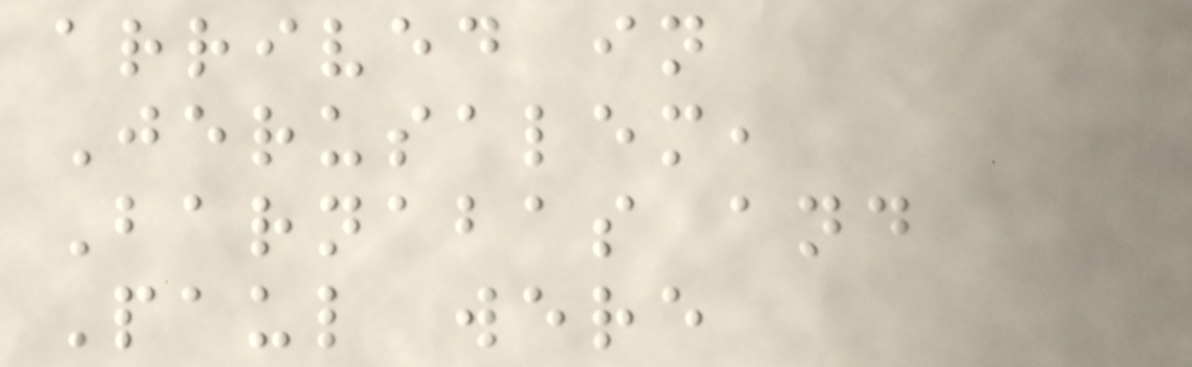arrived in
Jerusalem,
Barnabas and
Paul were
